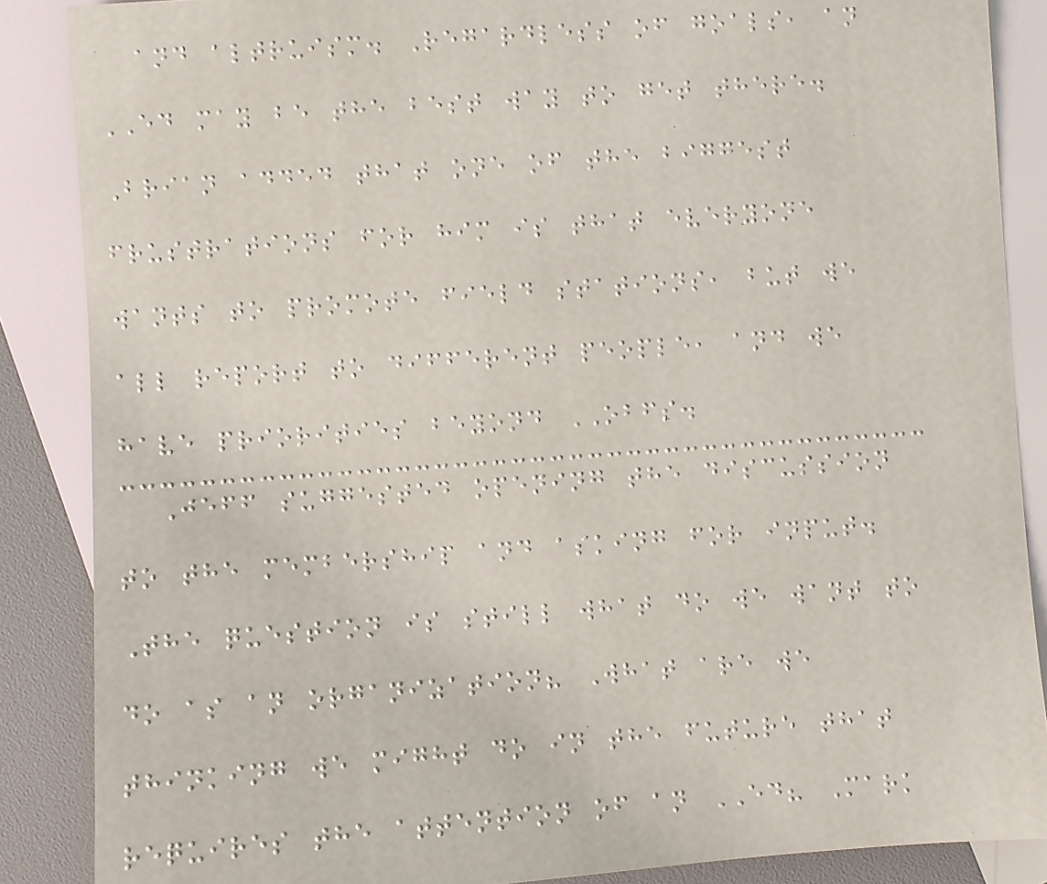and altruism. Regardless of goals, an
ED may be the best way to get there.
Brian added that one of the biggest
frustrations for him is that everyone
wants to promote field stations, but we
all report to different people, and we
have priorities beyond OBFS.
Jeff suggested opening the discussion
to the membership and asking for input.
The question is still what do we want to
do as an organization? What are we
thinking we might do in the future that
requires the attention of an ED? Mark
